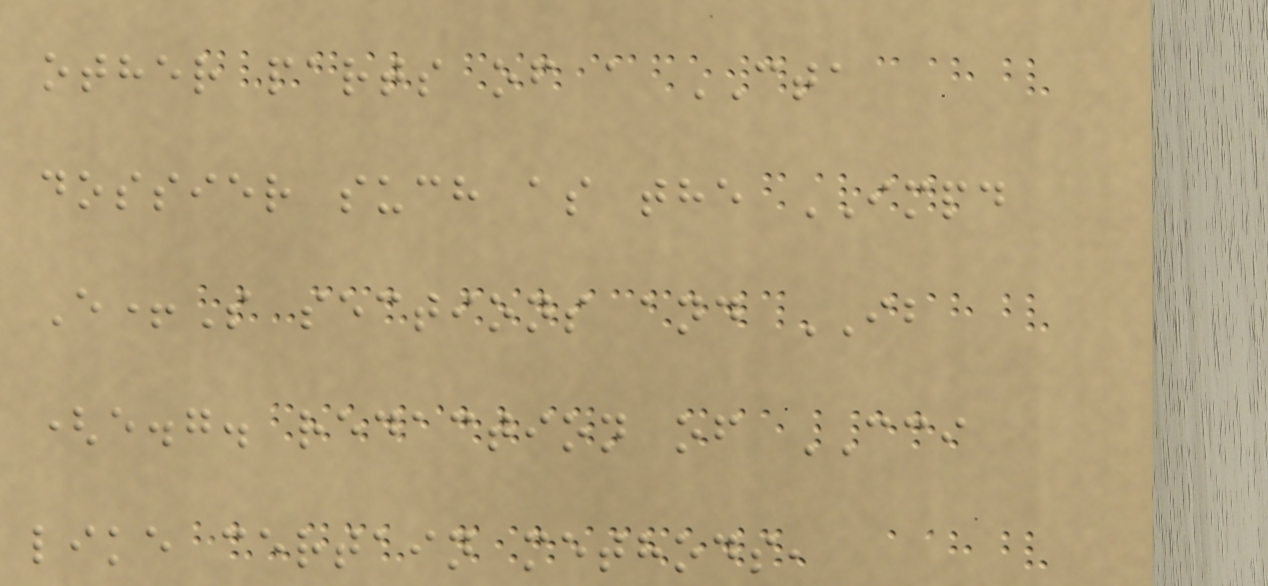other parts of a CTA
dossier such as the IMPD
E+S sections and IB
(e.g. redaction of CCI
like certain methods,
